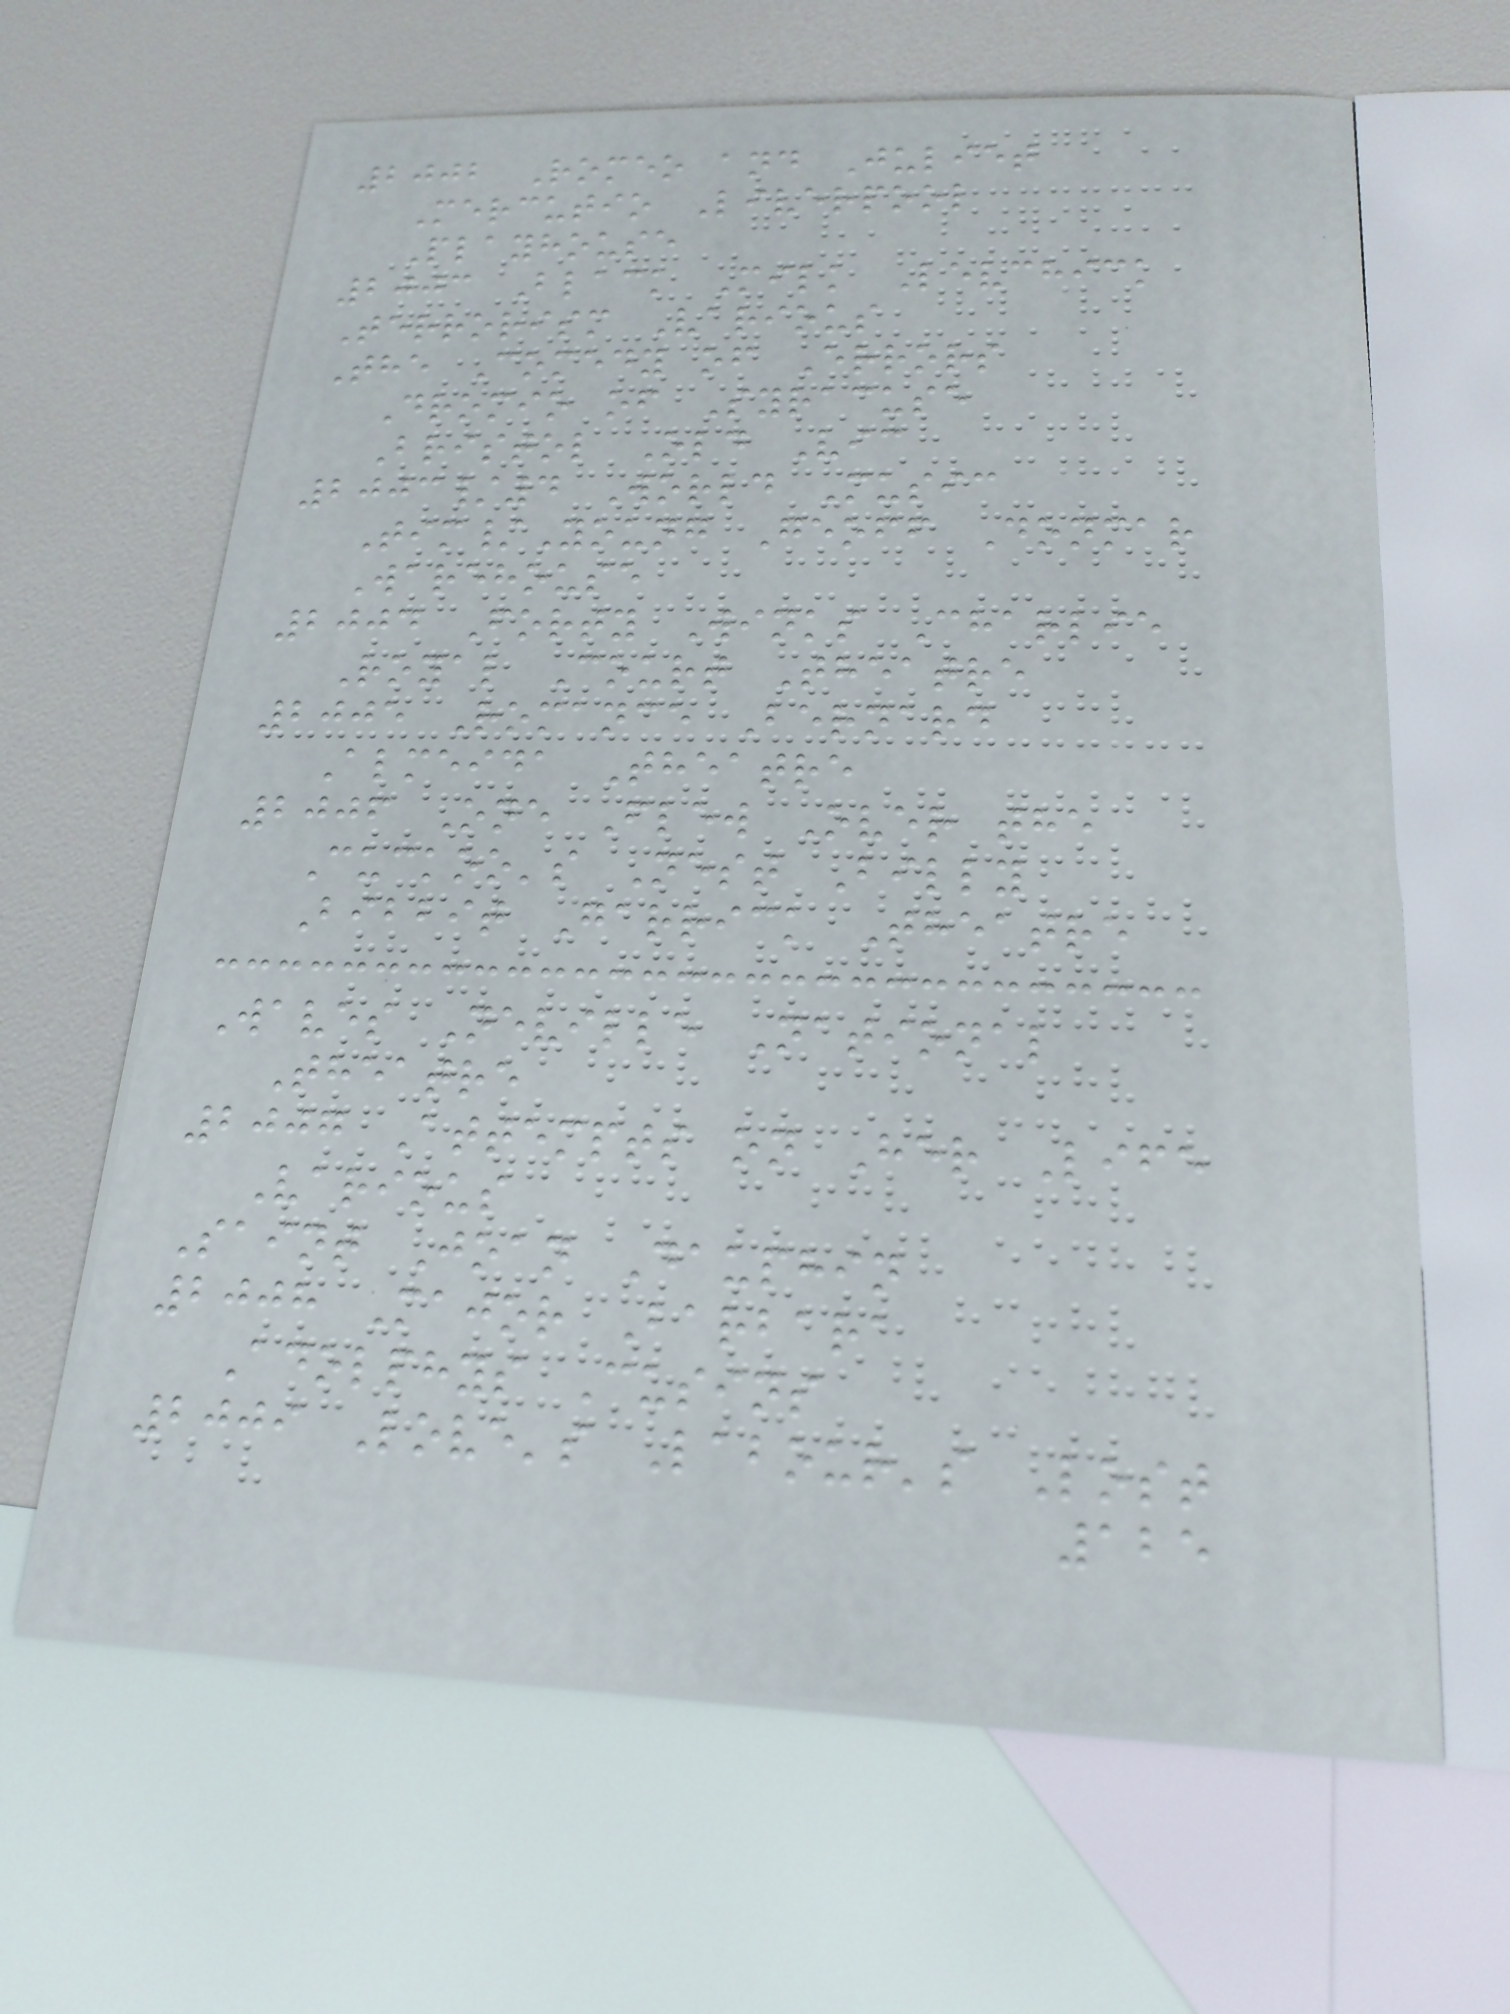2002 Romeo and Juliet
Mercutio Liverpool
Playhouse
2003 Black Milk Levchick
Terrorism Various
The Comedy of Errors
Dromio of Syracuse
Bristol Old Vic
2003/4 World Music
Tim/Young Geoff Donmar
Warehouse
2004 Forty Winks Charlie
Royal Court Theatre
2005 Romance Bernard
Almeida Theatre
2006 One Flew Over the
Cuckoo's Nest Billy
Bibbit Garrick Theatre
Waves Neville National
Theatre
2007 Attempts on Her Life
Various
Saint Joan Dauphin
2008 Major Barbara
Adolphys Cusins
2009 Love's Labour's Lost
125
